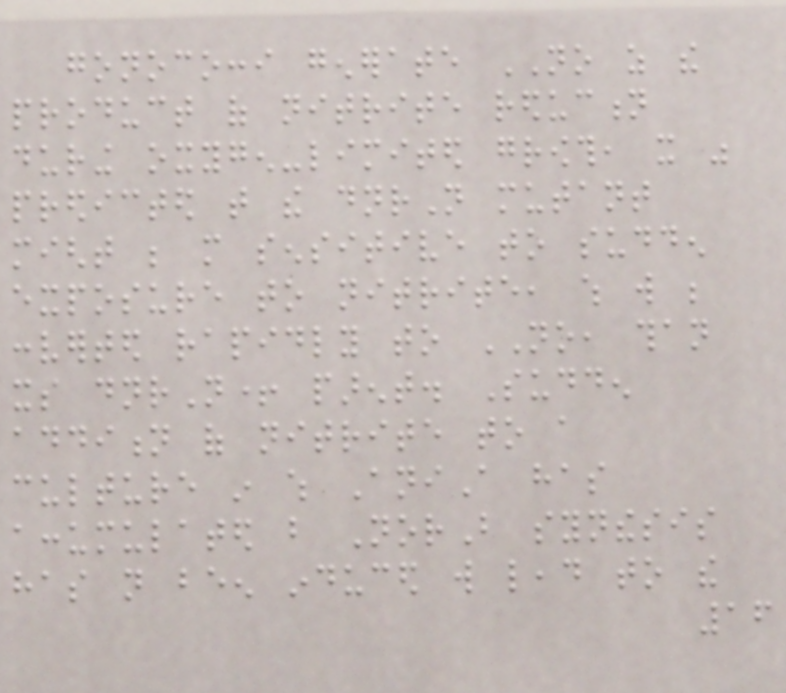gonococci generate NO as the
product of nitrite reduction
during oxygen-limited growth, it was
predicted that the dnrN mutant
might be more sensitive to sudden
exposure to nitrite, which will be
converted rapidly to NO, than
its dnrN+ parent. Sudden
addition of nitrite to a
culture in which AniA has
accumulated but NorB synthesis
has not been induced will lead to the
16
